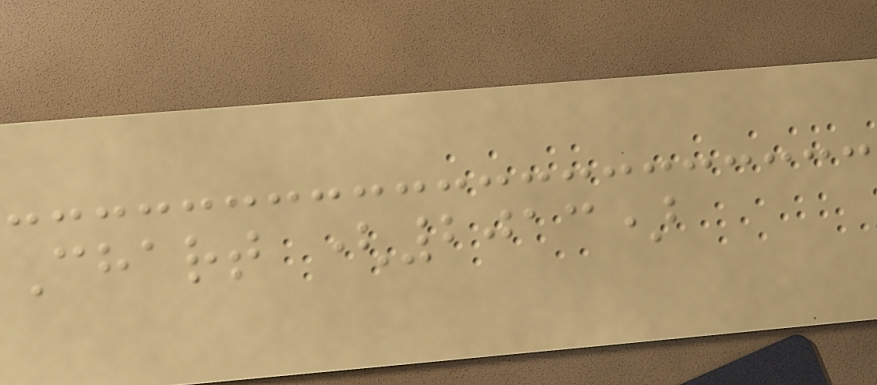Chart (2013)
